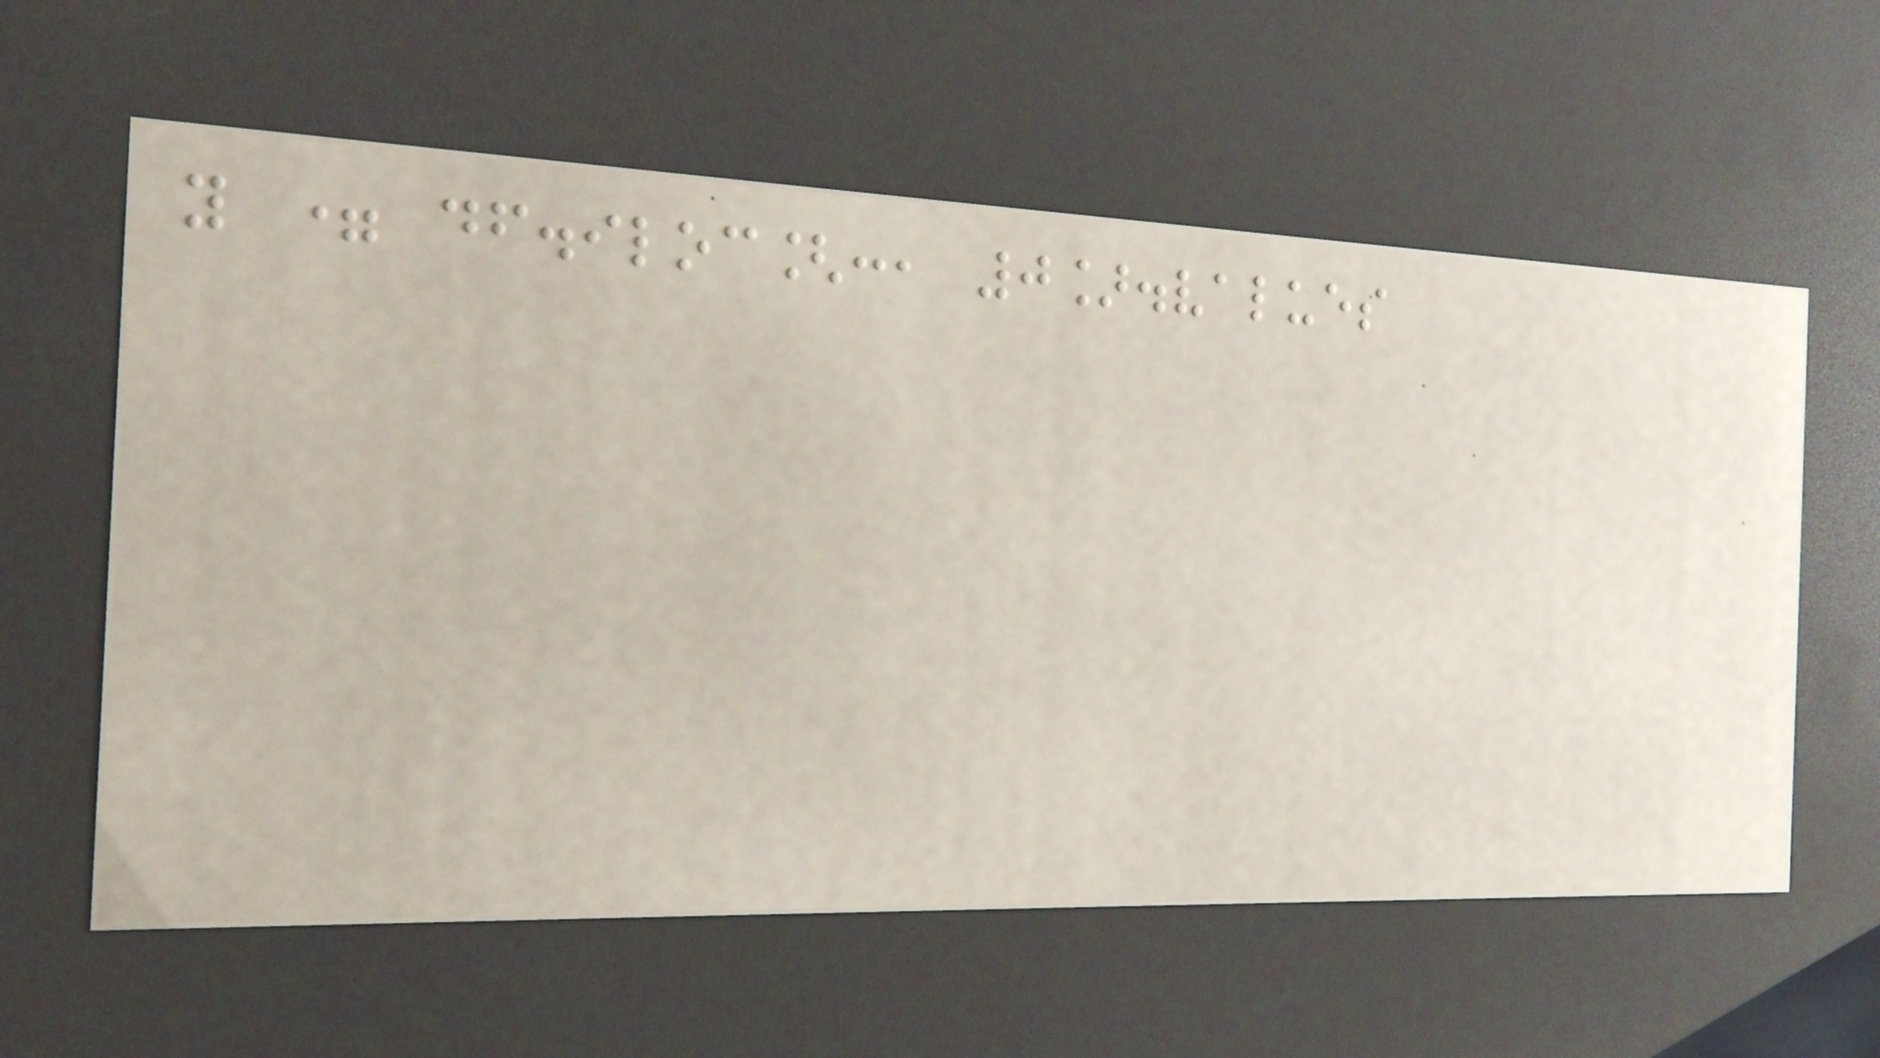y = df.iloc[:, 0].values
